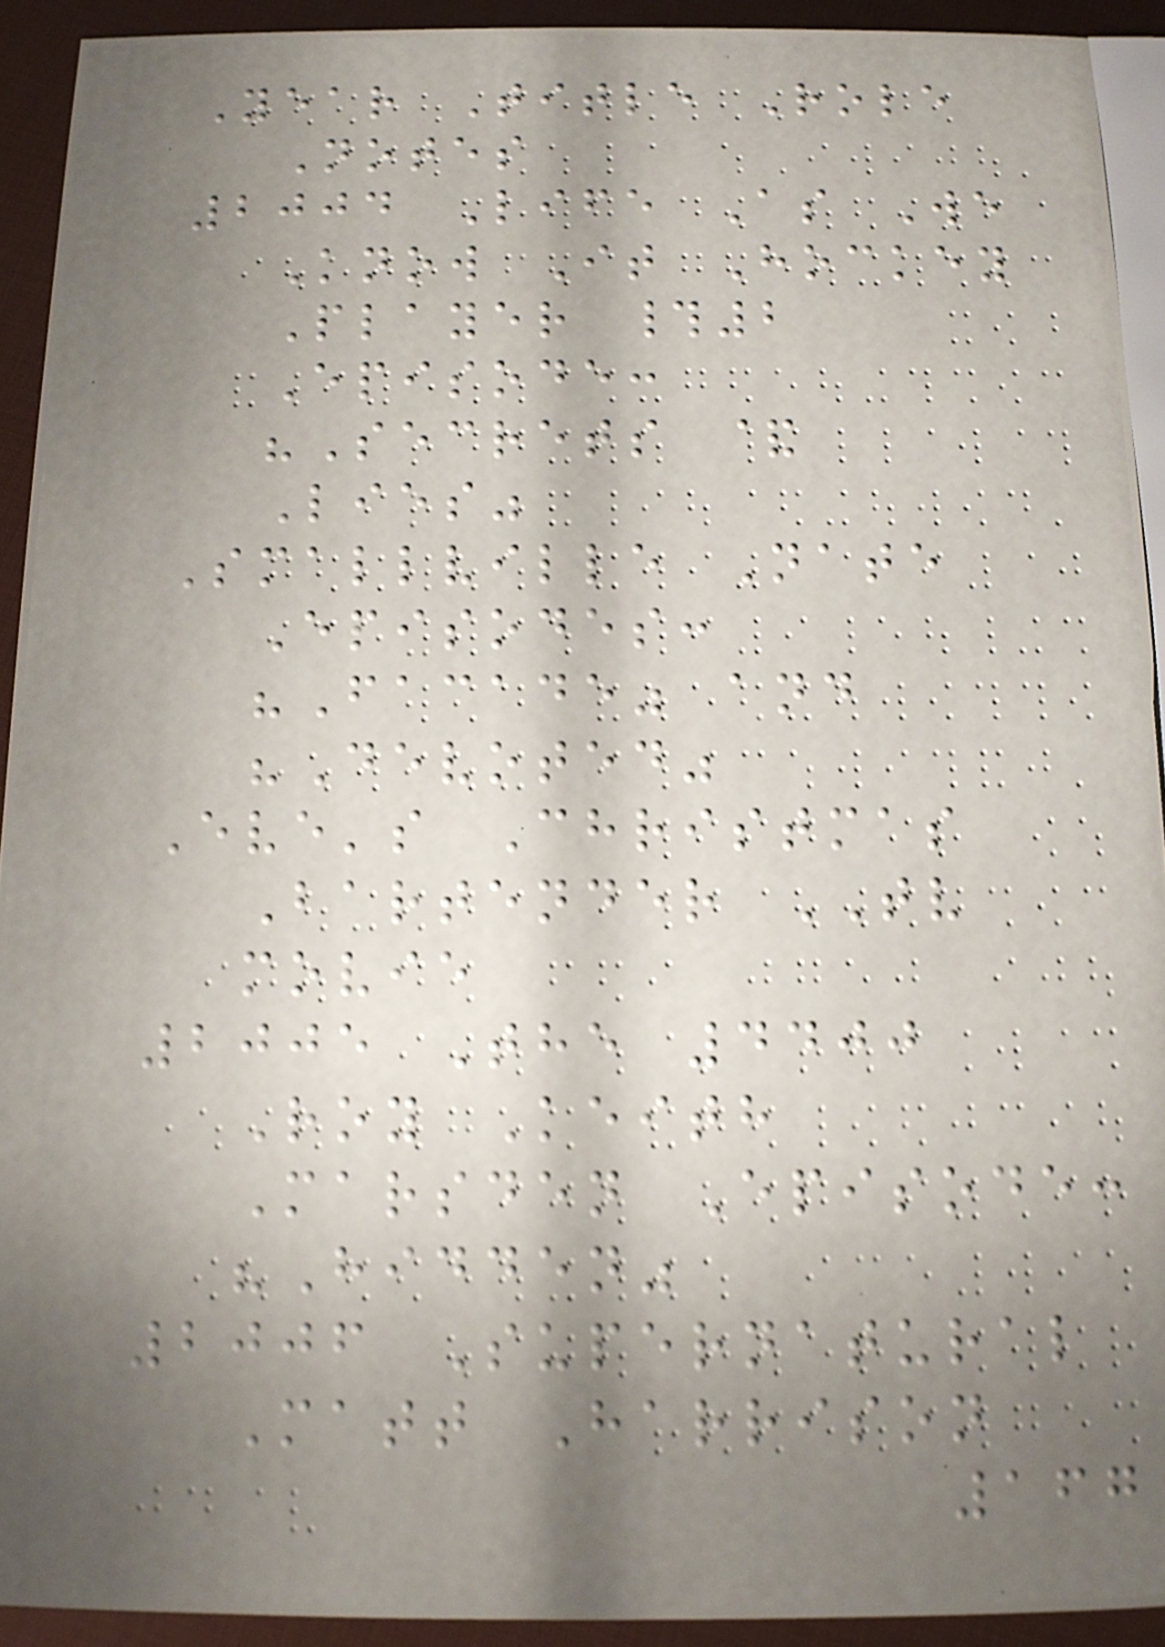Year Title Role
Notes
2004 Life As We
Know It Hockey
Player #2
Episode:
"Secrets &
Lies"
Smallville Nate
Episodes:
"Facade" and
"Devoted"
Eve's Christmas
Bartender TV
movie
2005 The 4400
Roy Keith
Marsden Episode:
"Hidden"
2006 Supernatural
Matt Harrison
167
